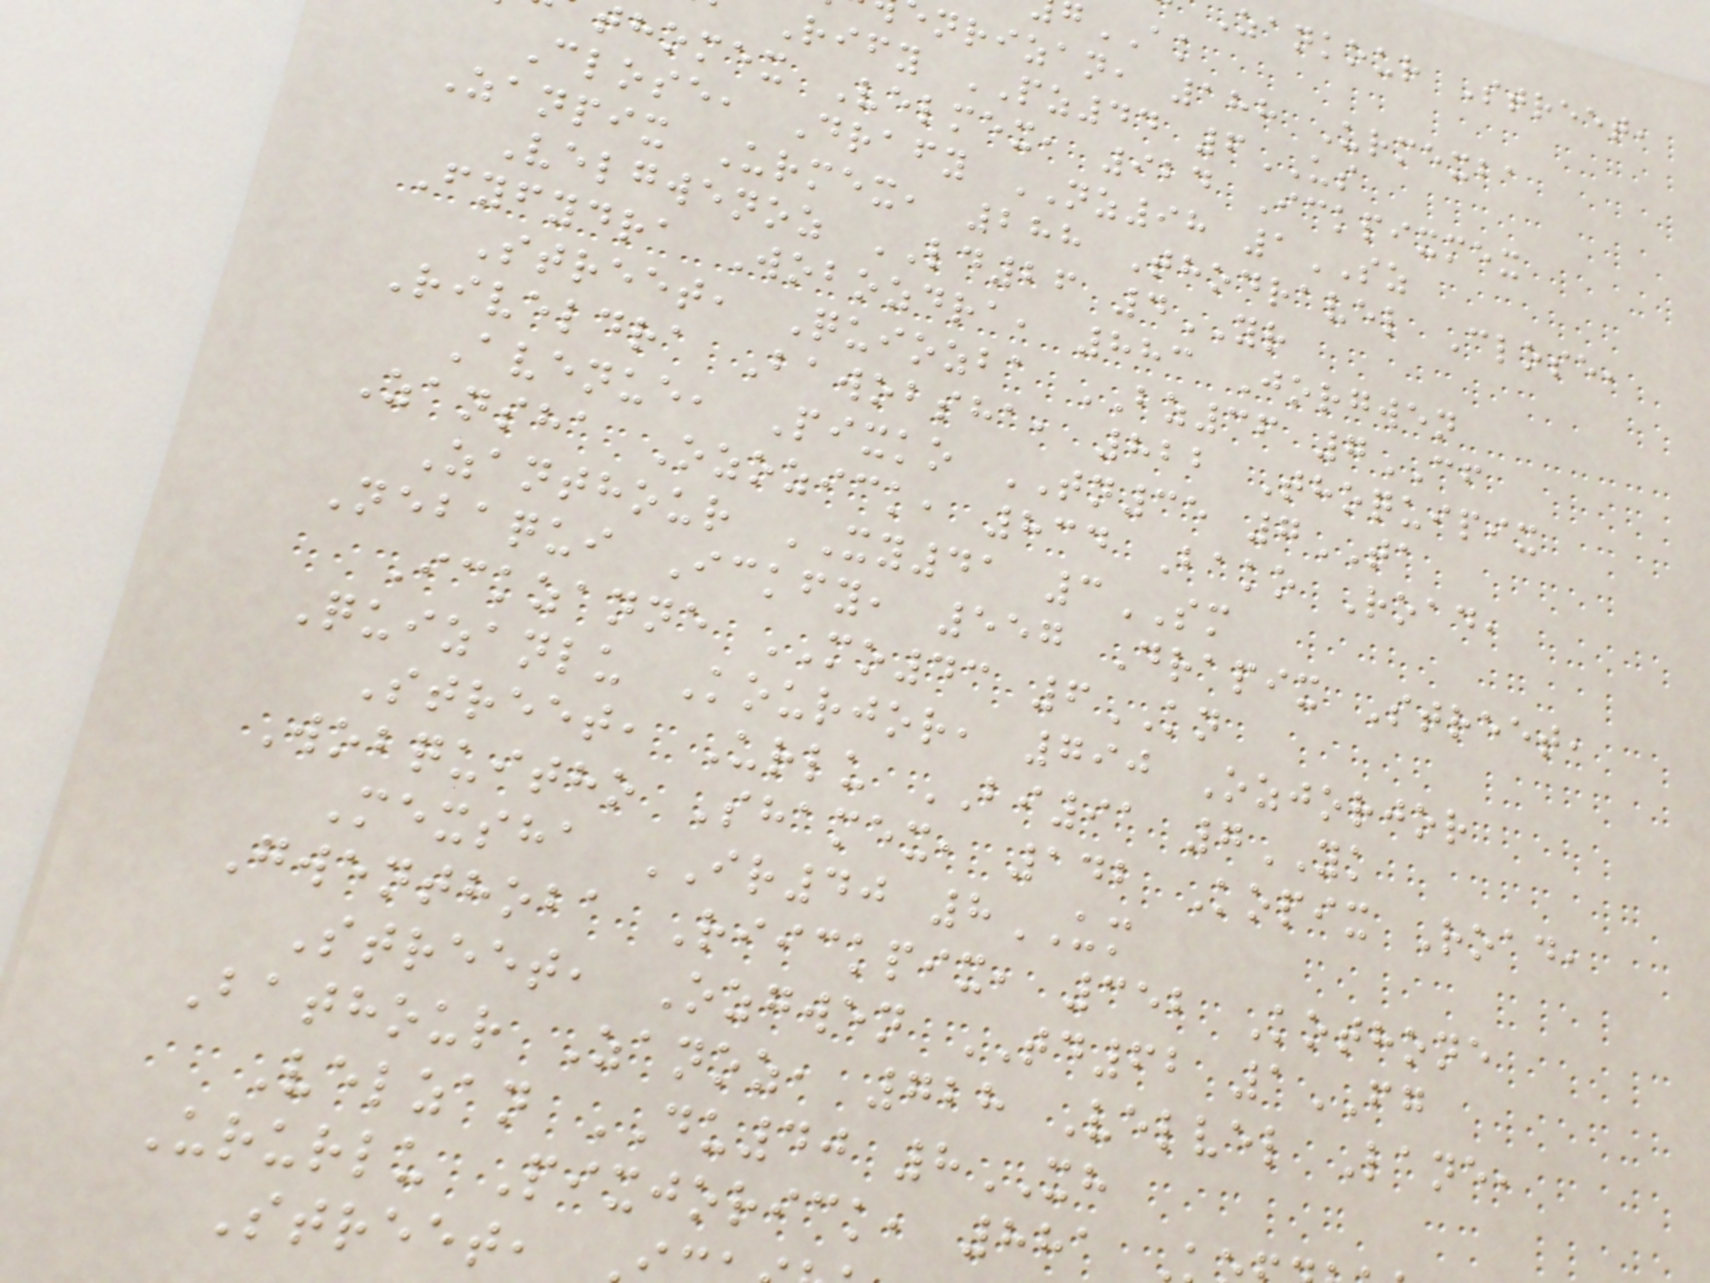zankour Street,
nrizan, 188 Urmexba
Rify PZ44 6US
thomex Velmex, 924 Ickpixmex
Close, Drafy NZ98 1SZ
Zanpix Urmex, 288 Thodravel Close,
Velgwenoz LD26 4YR
Fyfydra Wobozdra, 883 Jorgwen
Street, Quiozba BZ36 7CF
Riveldra Bawobsha, 822 Thoquipix
Avenue, Pixko TN35 7TA
Zansha Ozozick, 834 Bako Road,
Zanthour XY41 3SM
Nebaqui Ickfy, 557 Drapix Street,
Ickzanne MO43 6KN
Quizanlu Kourjor, 790 Ozjorjor
Street, Urlu BI91 7YK
Wobquitho Shamex, 142 Kopix Road,
Mexsha IR40 8UM
Gwenthoba Riickpix, 352 Kothone
Street, Ozgwen TD62 1FG
Bathour Zanoz, 728 Velvel Lane,
Velzan DU40 8XH
Ururlu Pixjorick, 881
Street,
